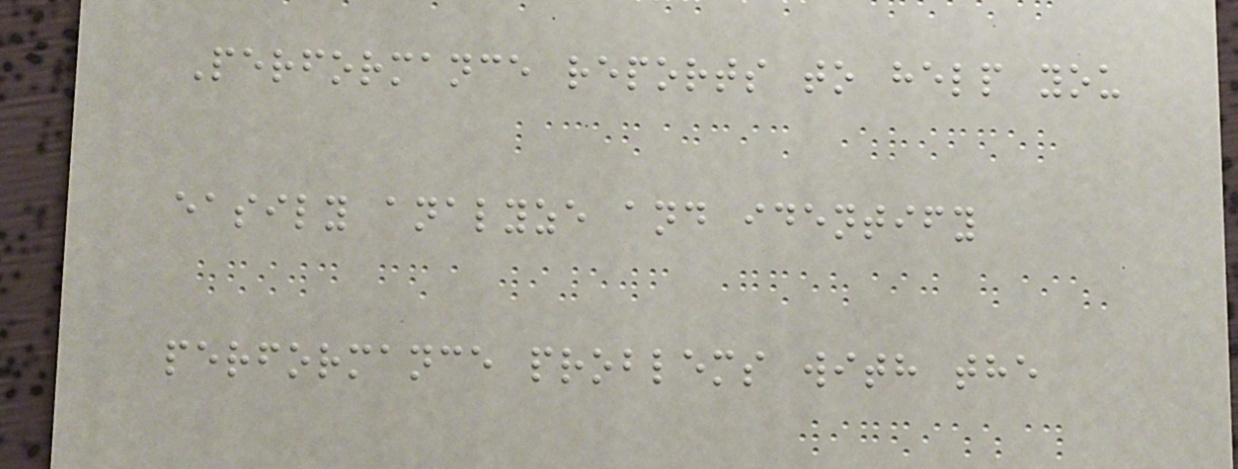Performance reports to help you
easily analyze and identify
performance problems with the
